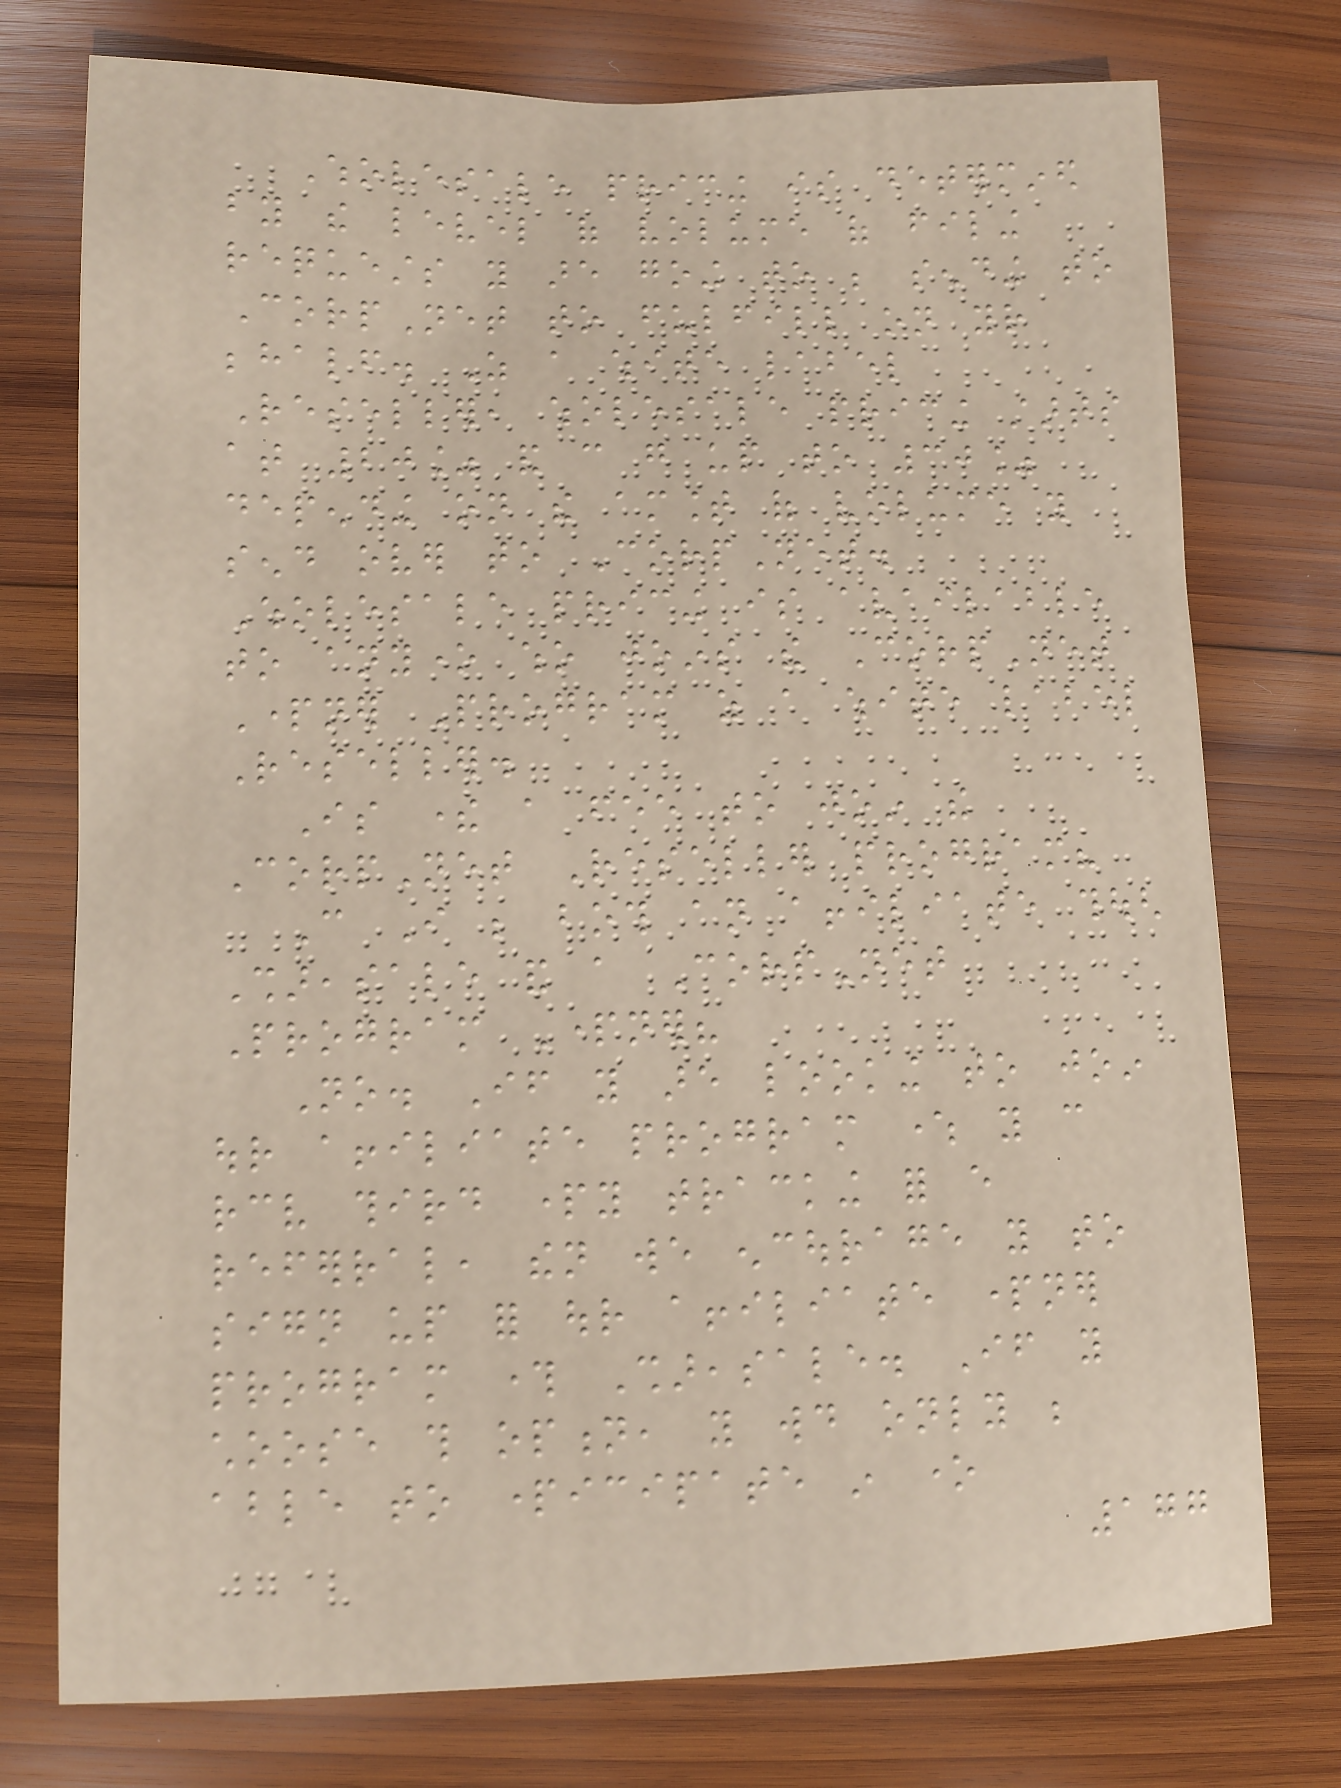Wholesale pricing is determined
by the level of volume of filing
requests you are going to be sending to
CorpNet to fulfill on your
behalf. As a white label
Reseller, wholesale pricing starts
at 20% and can go up to 30%
depending on the amount of volume you
send over to CorpNet.
Wholesale pricing is available
to anyone who joins the CorpNet
Partner Program as a white label
Reseller.
Is there a fee to join the
CorpNet Reseller program?
Can I be both an affiliate though
Shareasale and a CorpNet
Program Partner?
No. If you are looking to join
our affiliate program where you can
receive third party tracking for every
referral, then we encourage you to
sign up for our affiliate partner
program through Shareasale. If you
choose this option, you would only be
able to participate in one
177
